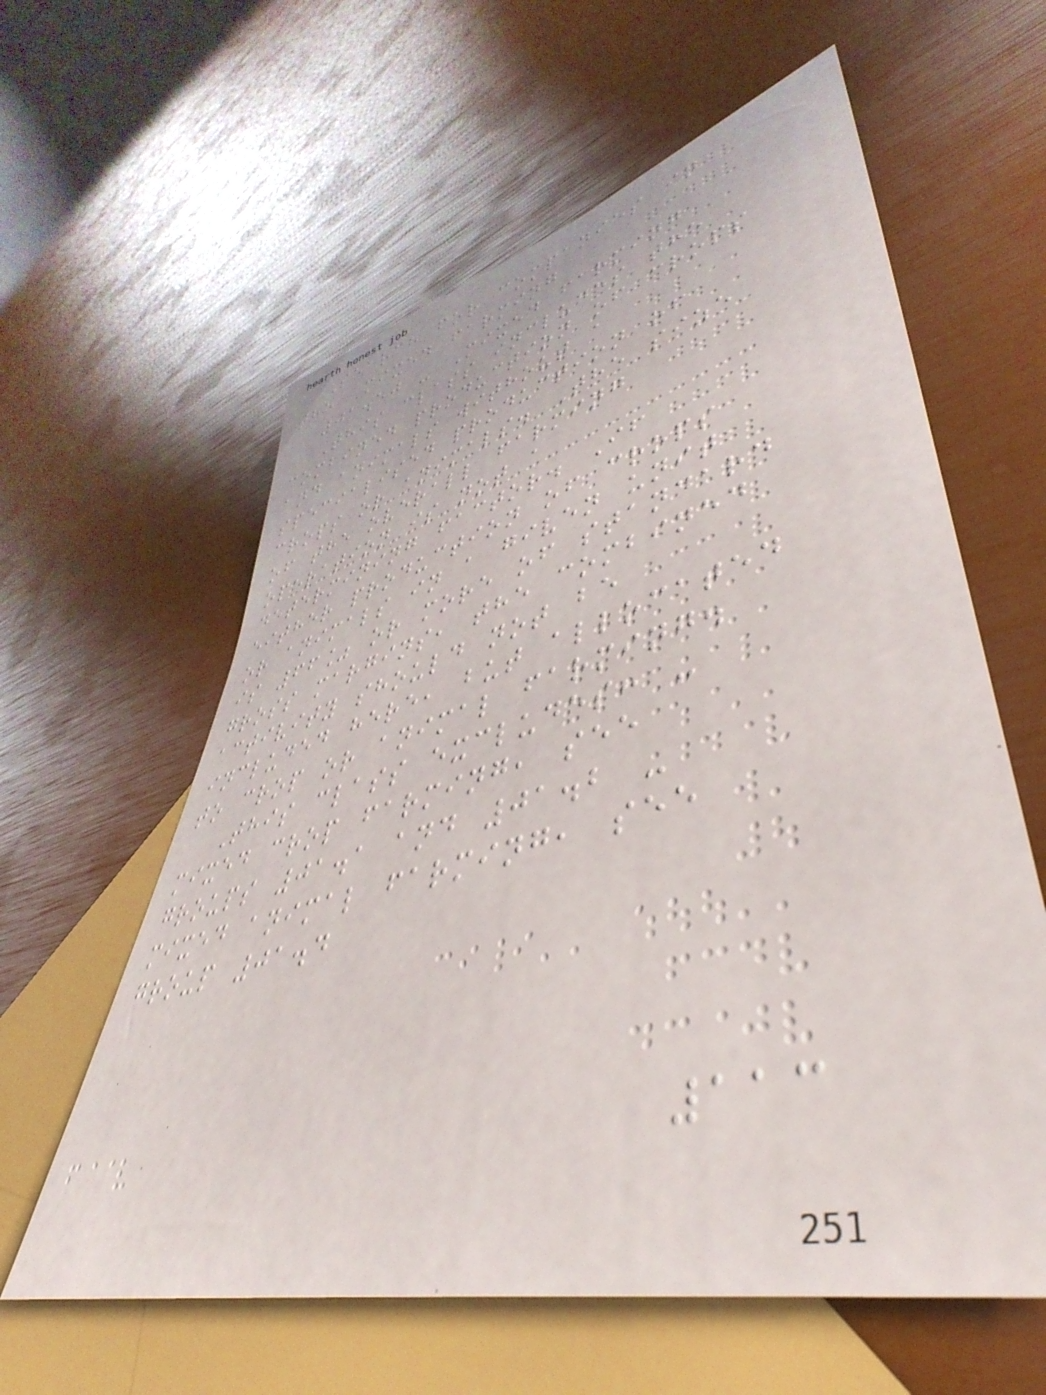Search for companies in
the Mixed farming
01.50 - Mixed farming
This class includes the
combined production of crops
and animals without a
specialised production of
crops or animals. The size
of the overall farming
operation is not a
determining factor. If
either production of crops
or animals in a given unit
is 66% or more of standard
gross margins, the combined
activity should not be
included here, but allocated
to crop or animal farming.
This class excludes: -
mixed crop farming, see
groups 01.1 and 01.2 -
mixed animal farming, see
group 01.4
113
